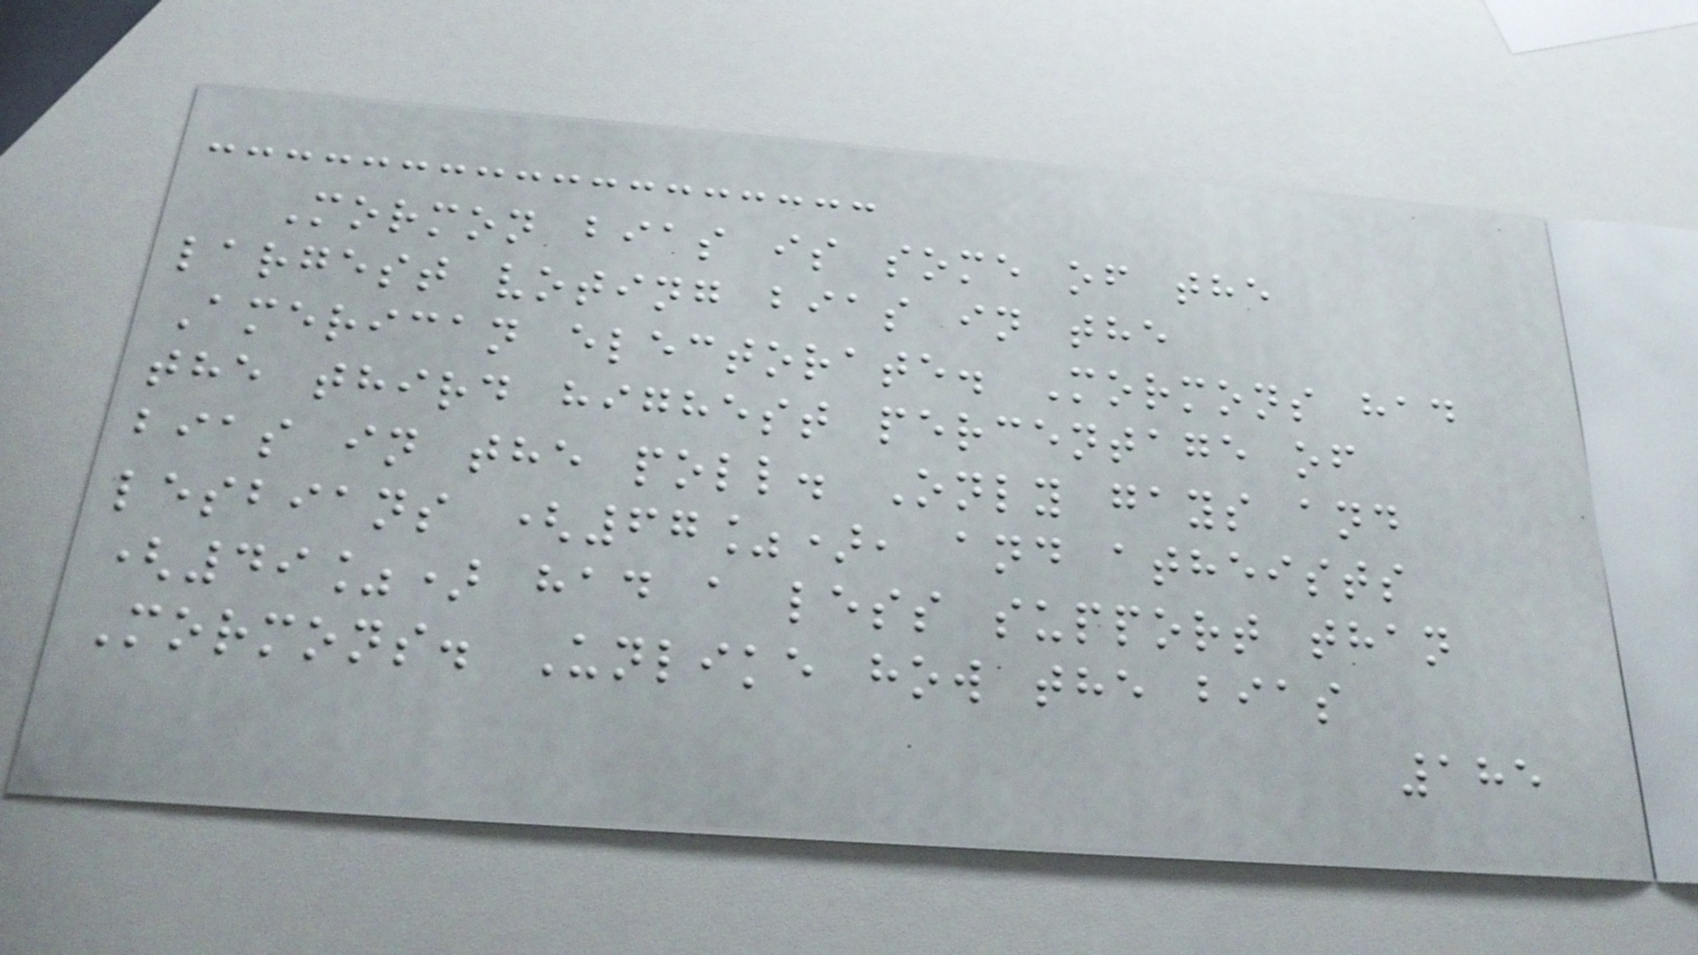Mormon bias is some of the
largest voting bias in the
American electorate. Mormons had
the third highest percentage of
bias in the poll. Only gays and
lesbians (67%), and atheists
(49%) had a less support than
Mormons. Unlike how the bias
185
